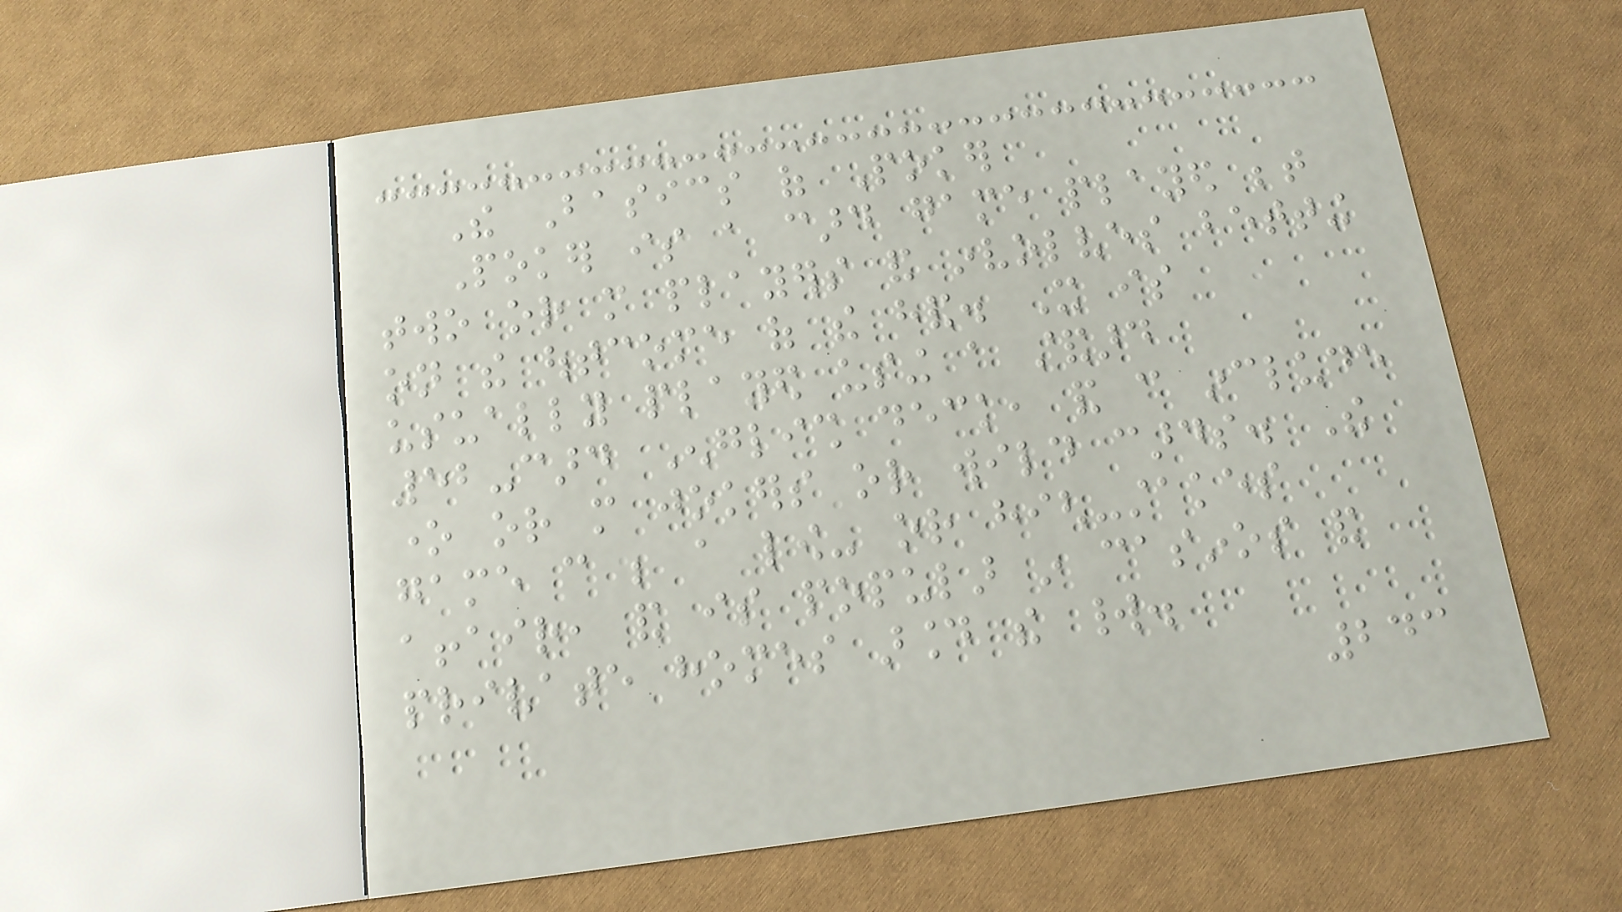The Basics of Poker
Poker is a card game played between
two or more players and involves betting
on the outcome of the hand. It is
usually played using a standard
52-card English deck, and can include
one or more jokers or wild cards. The
game can be a low- or high-stakes
affair, and is popular in casinos and
private homes around the world.
243
